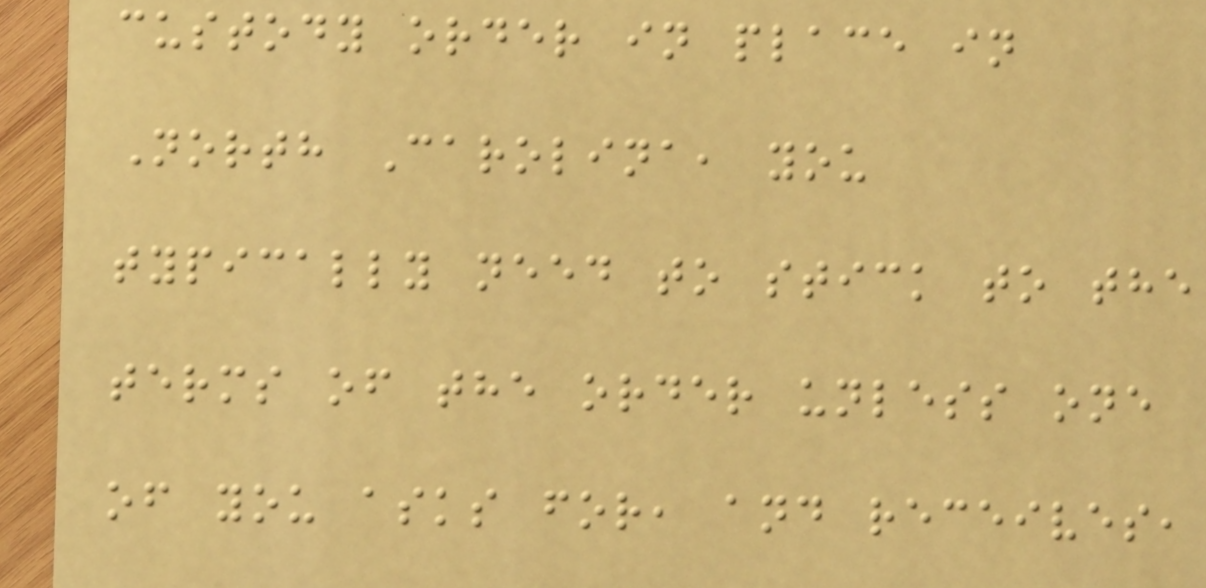custody order in place in
North Carolina, you
typically need to stick to the
terms of the order unless one
of you asks for, and receives,
